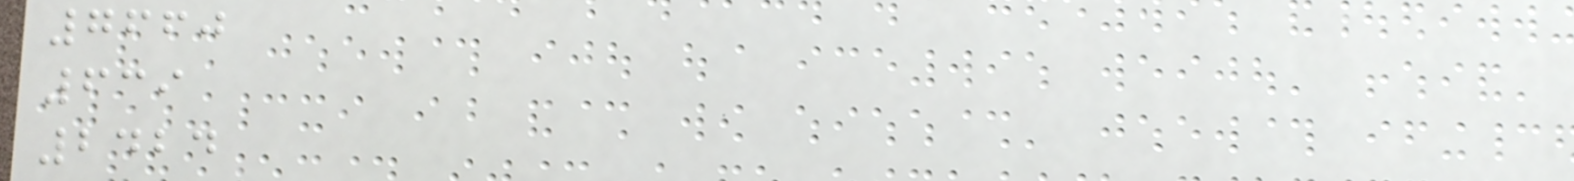7660
639
2424
